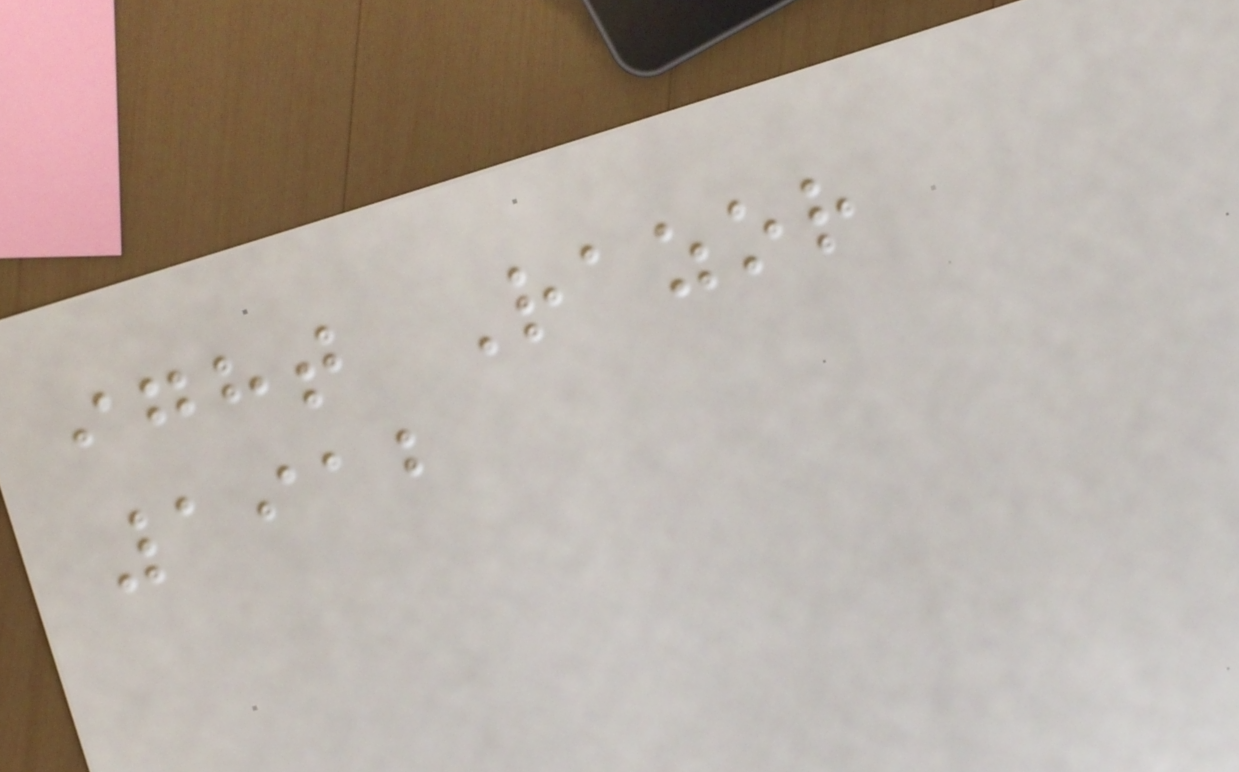ight Razor
1912
